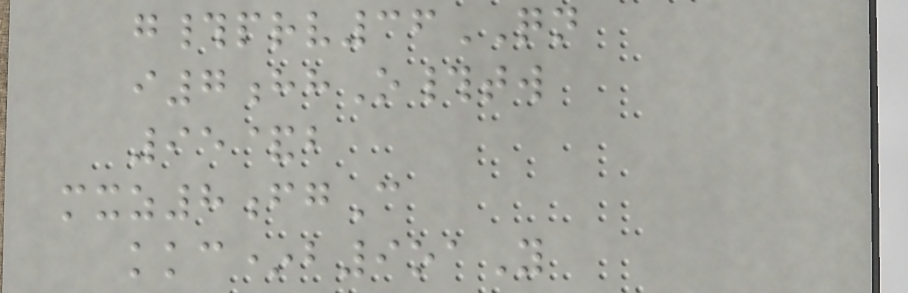g#prv36QN
i7hhO#tw
95&b
mxz8fgC
kkc*b9oaY
